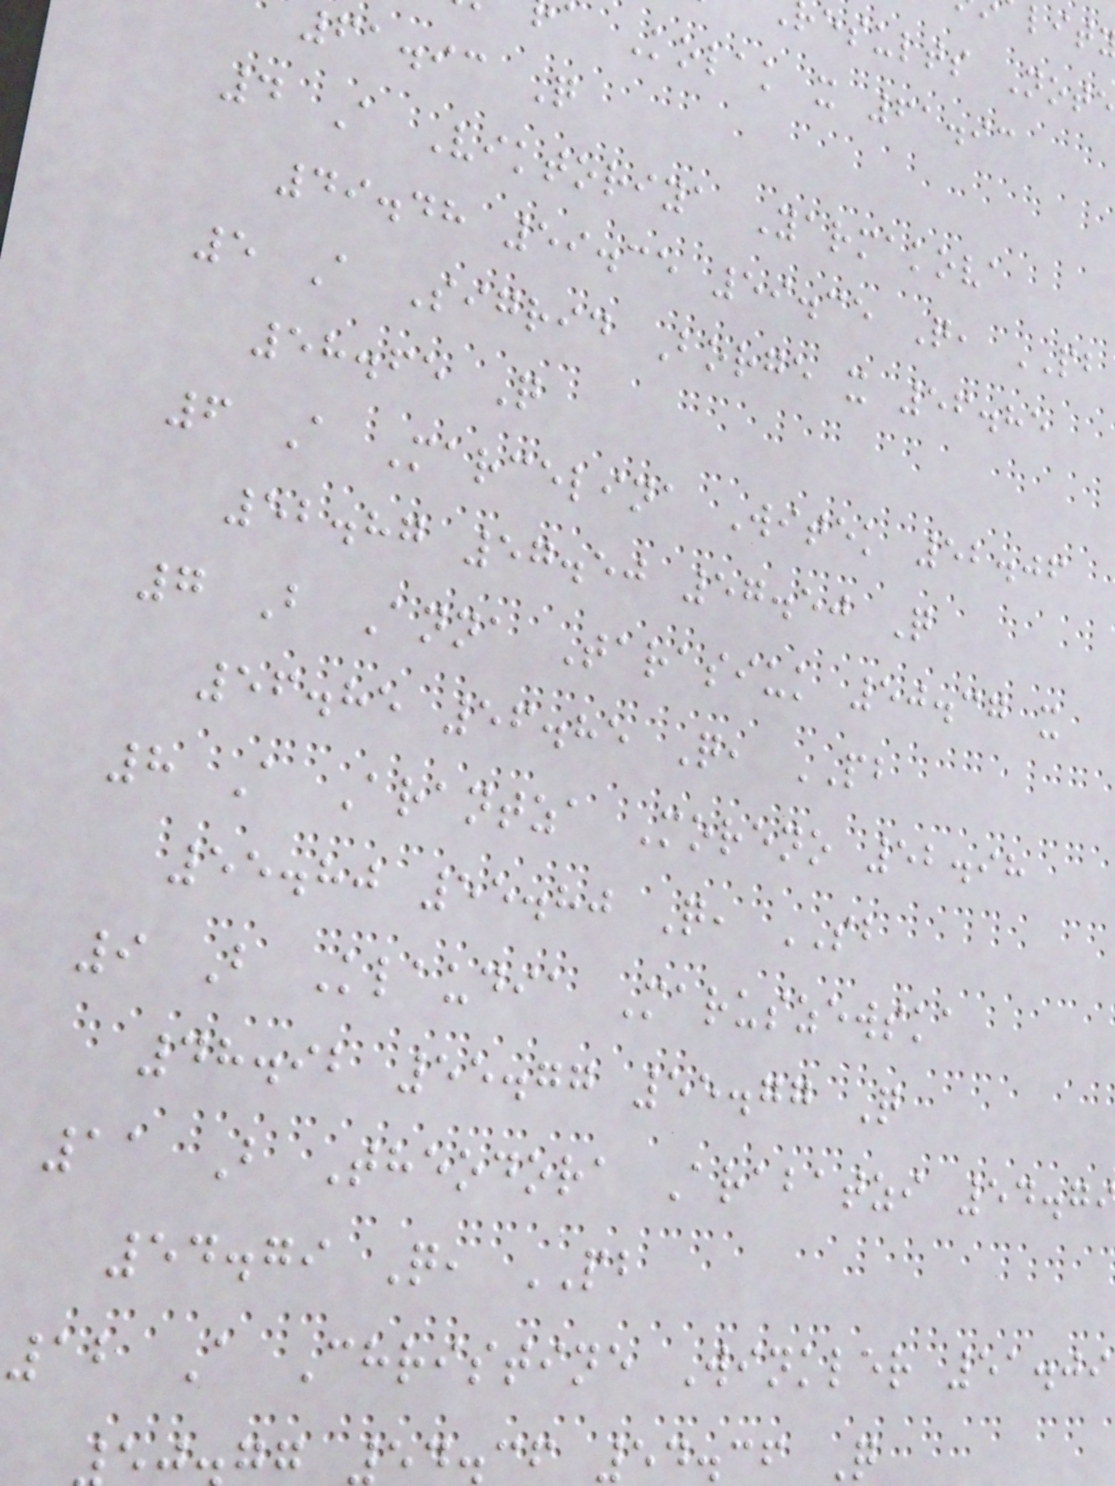esults Note
a Kolak x 61.93
61.93 Q
4 A Viktoriya Yarmakova
49.48 59.35 59.35 Q, PB
5 A Sigrid Borge x 56.85
58.65 Q
6 A Marcelina Witek 52.06
52.87 57.50 57.50 Q
7 B Anna Tarasiuk 50.37 x
56.85 56.85 Q, PB
8 A Arantza Moreno 52.98
55.80 55.80 Q, SB
9 B Klaudia Maruszewska
48.92 55.77 55.77 Q
11 B Theodora Arabatzi 54.7
54.79 Q, PB
12 A Christine Winkler 51.09
ed.cf 54.36 Q
